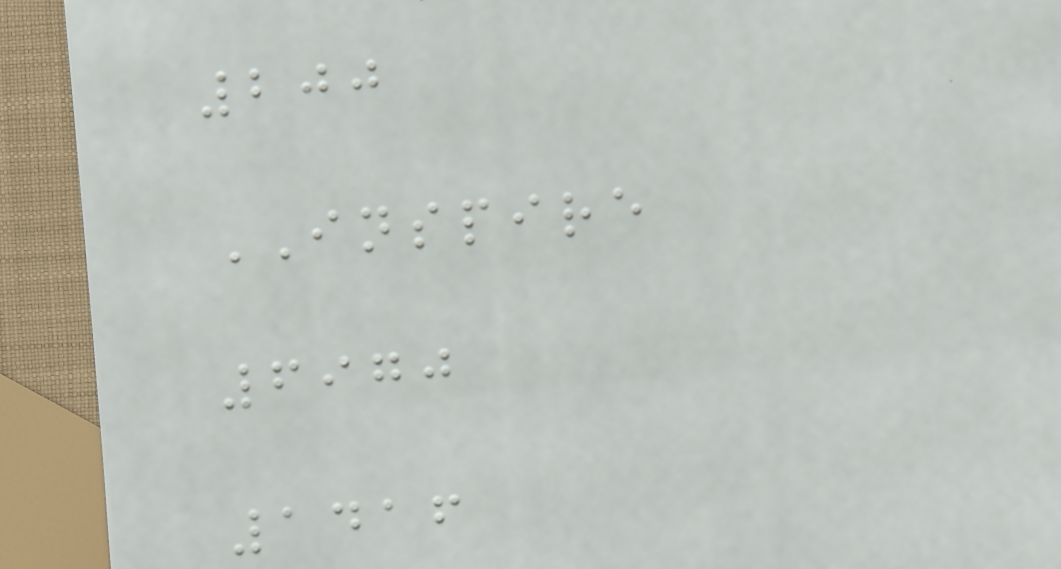200
INSPIRE
6970
1416
